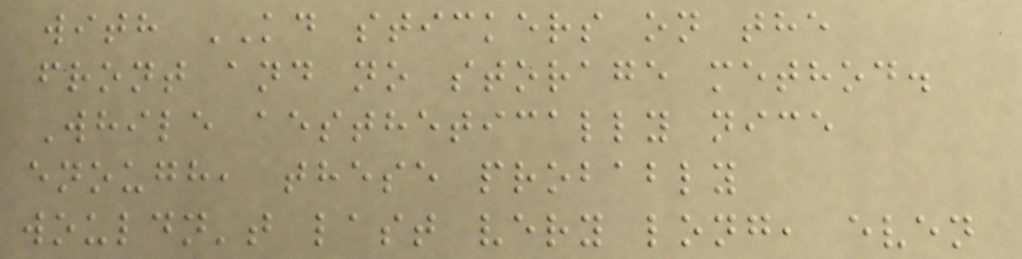with KD stickers on the
front and no storage method.
While aesthetically nice
enough, these probably
wouldn't last very long, even
